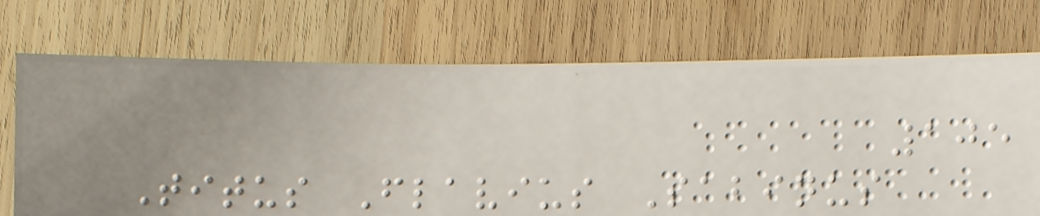105
Titus Flavius Sabinus
